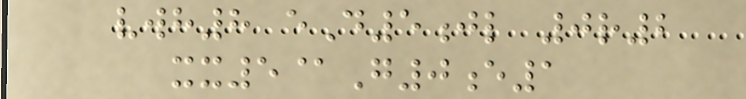vwh8 eD5jl 0r2
xx5@G0e1
